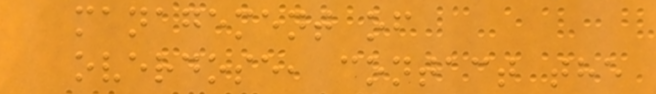management of
overdose, contact the
